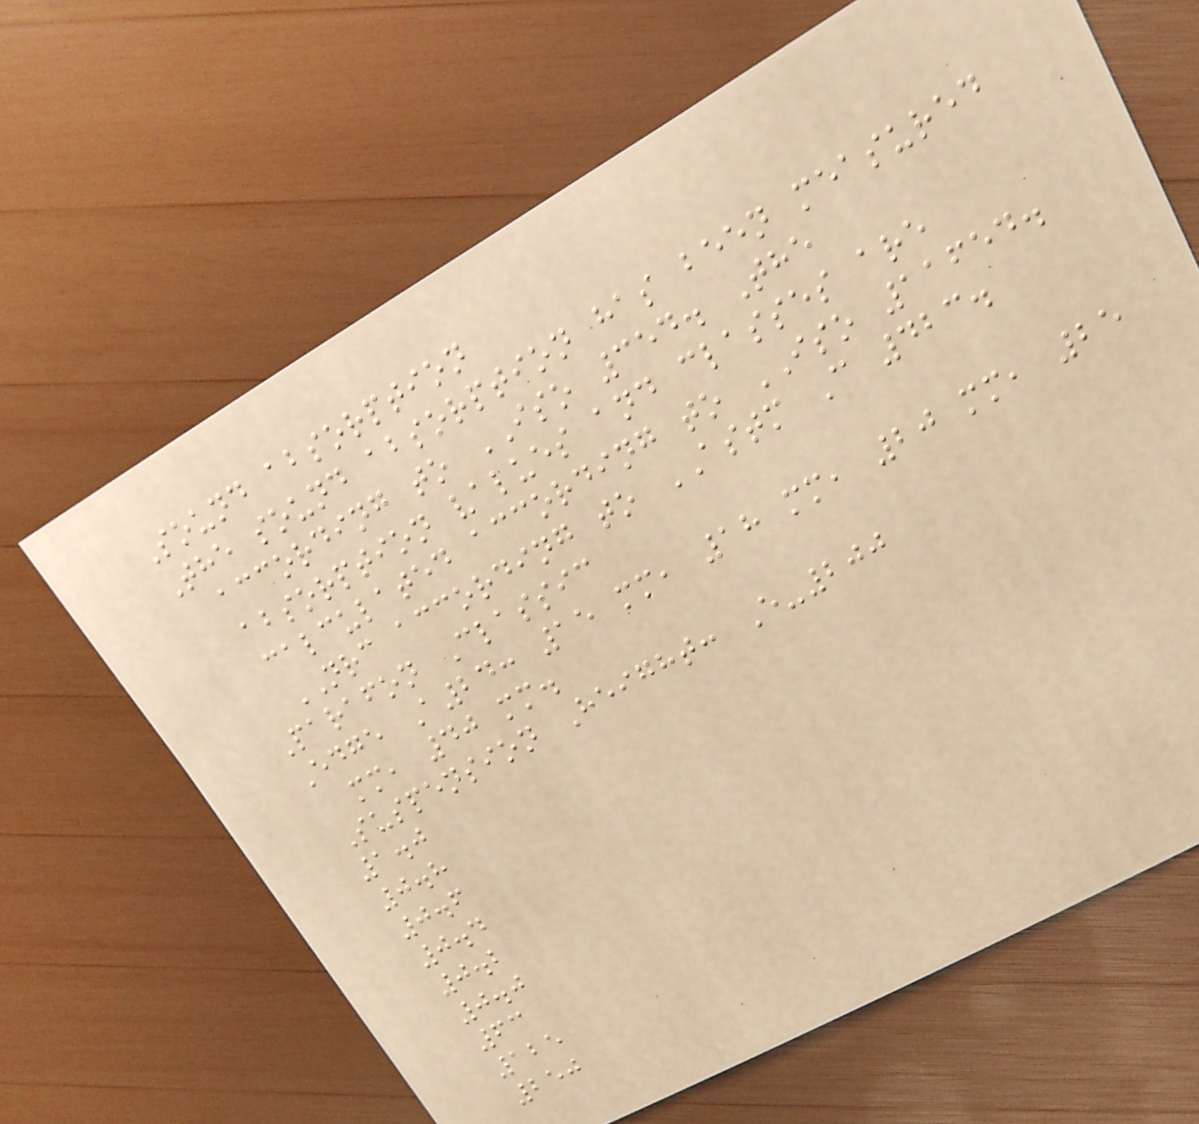Sound absorption
The sound absorption has been measured
according to ISO 354. The
absorption values and classes are
calculated according to ISO 11654.
NRC according to ASTM C 423.
Parafon Classic
Edge A24: 15 mm, 18 mm, 20 mm, 25
mm, 40 mm.
Suspension Height: E-200
1.0
0.8
0.6
0.4
0.2
0.0
63
125
250
